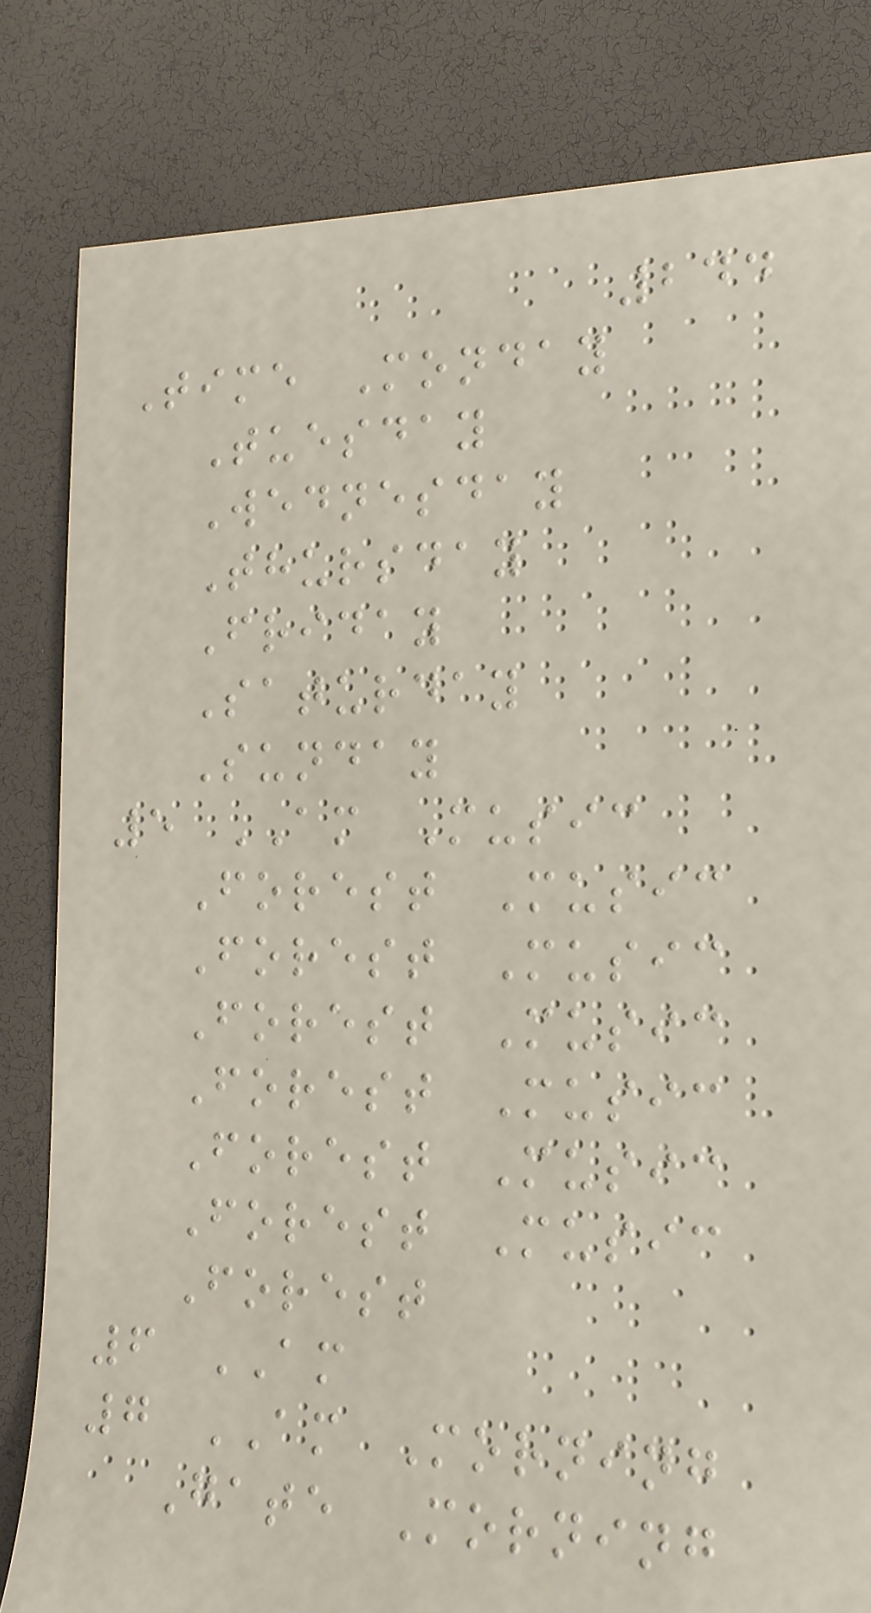244
Time Monday
Tuesday
Wednesday
Thursday
Friday
Saturday
Sunday
5 AM Music
Forest Music
Forest Music
Forest Music
Forest Music
Forest Music
Forest Music
Forest
6 AM
7 AM Morning
Gate Morning
